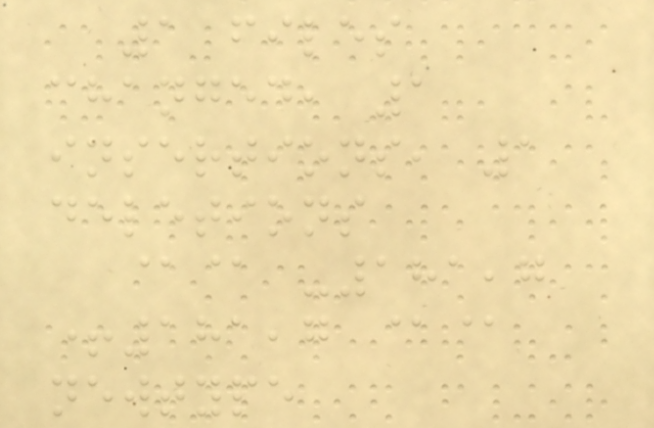1 files
changed, 1
insertions, 1
deletions
@@ -181,7
+181,7 @@
newtype
